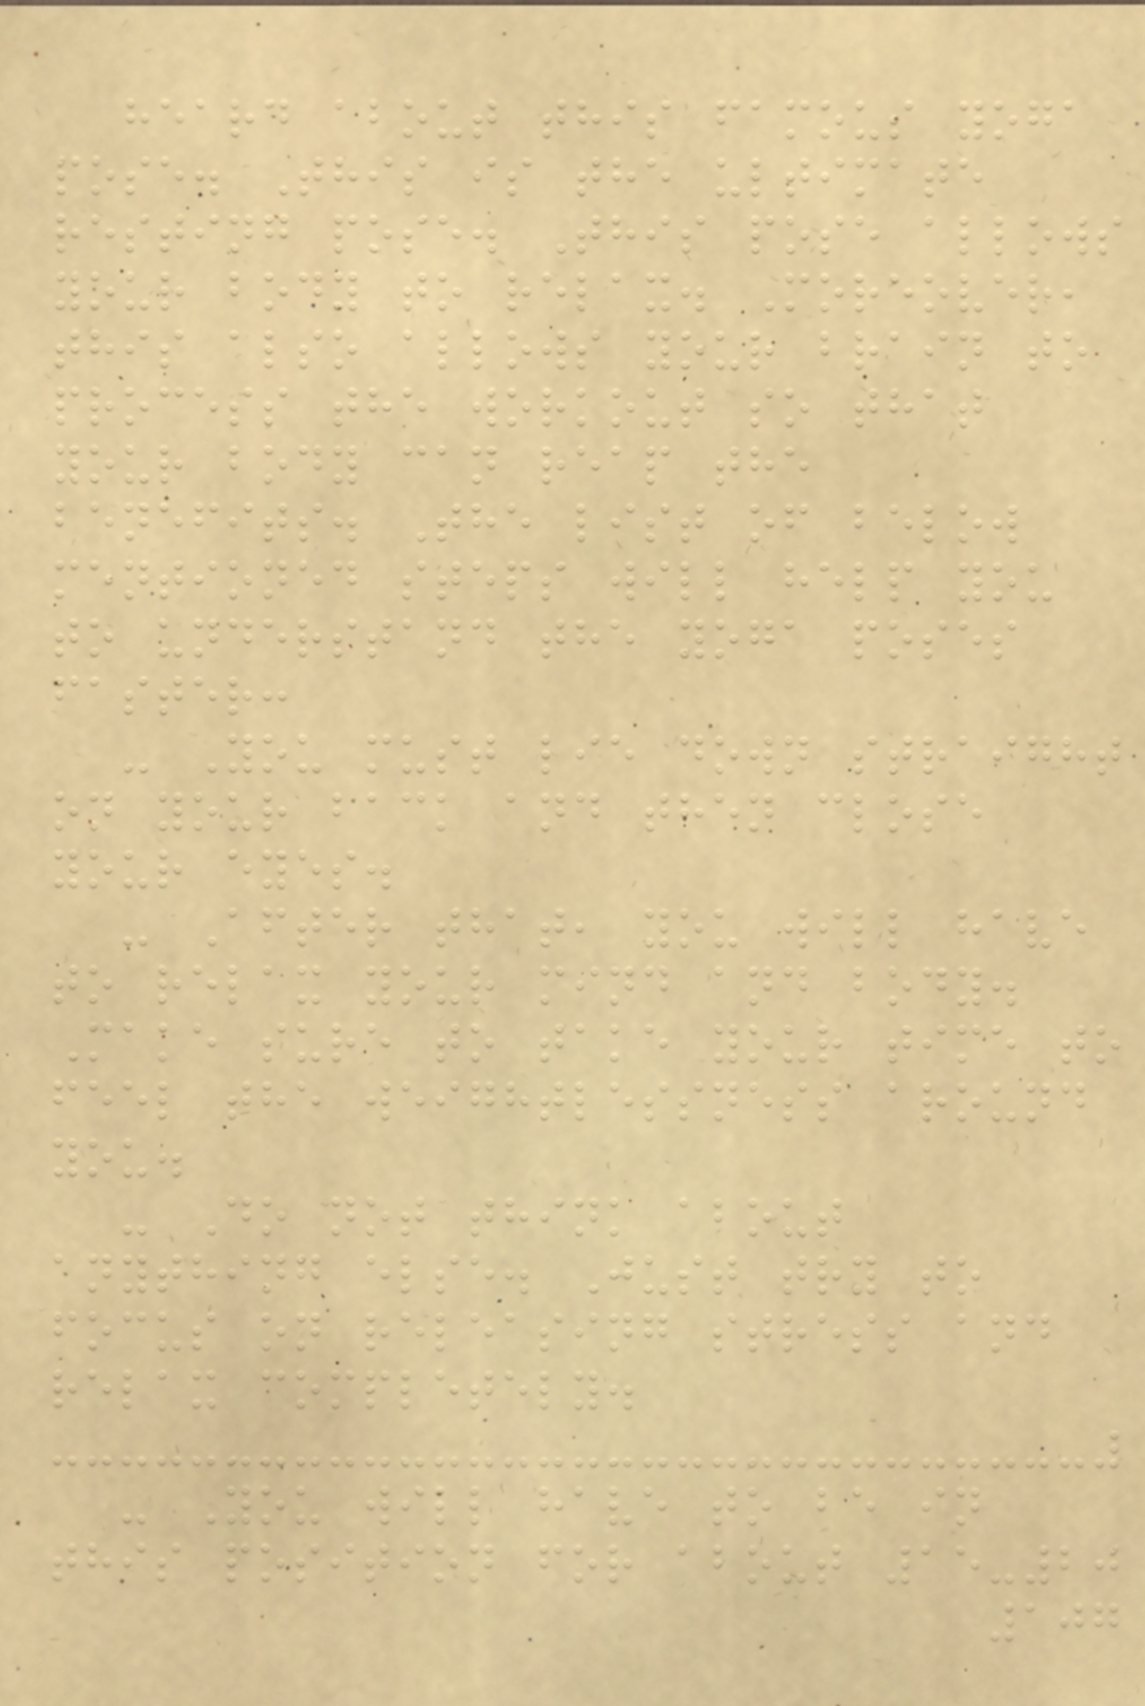heard about this famous yoga
pose. This is the ultimate
resting pose. This pose allows
your body to relax. Moreover,
this also allows your brain to
process the workout so that
your body can reap the
benefits. The list of below
mentioned steps will help you
to understand the yoga poses
faster:
- You must lie down straight
on your back and then close
your eyes.
- After that, you will have
to relax your mind and body.
Make sure to take your time to
feel the weightlessness around
you.
- Do not think about
anything else. Just try to
focus on releasing stress and
relax completely.
- You will have to be in
this position for about 15-20
107
